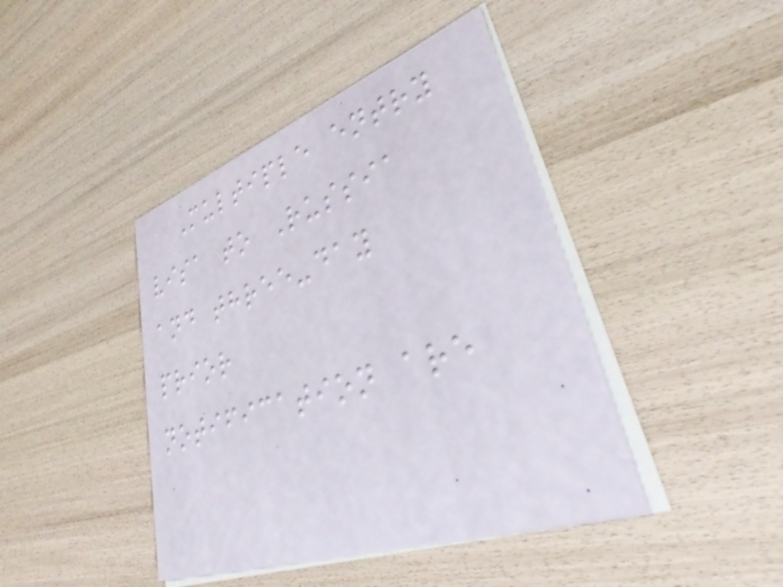Multiple entry
visa to Russia
and three-day
prior
notification are
